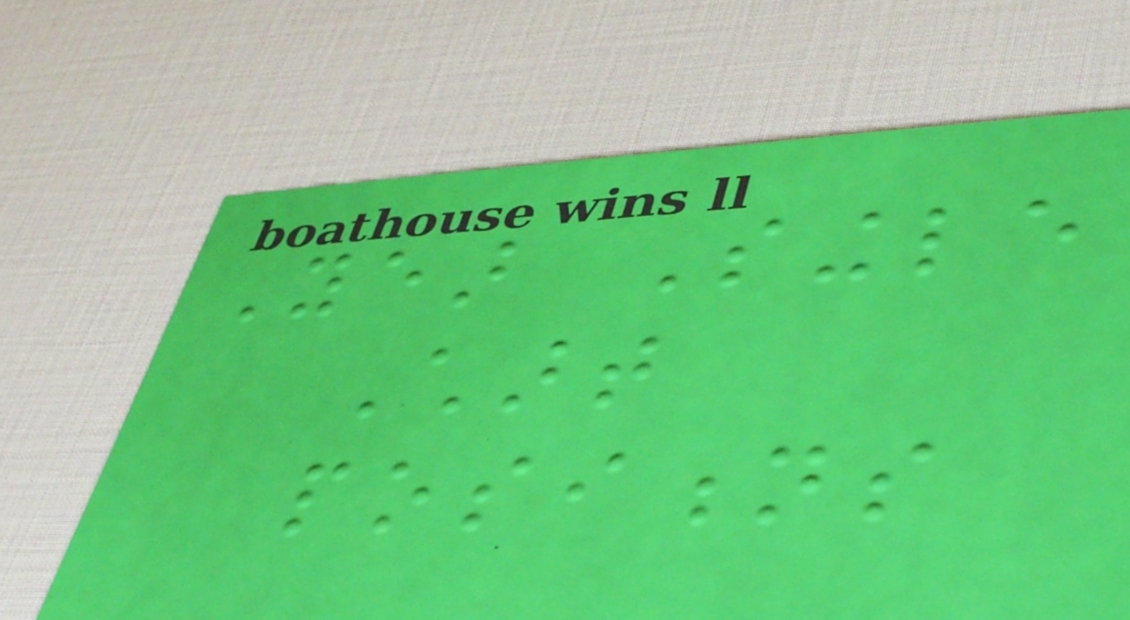Year Single
Chart
positions
